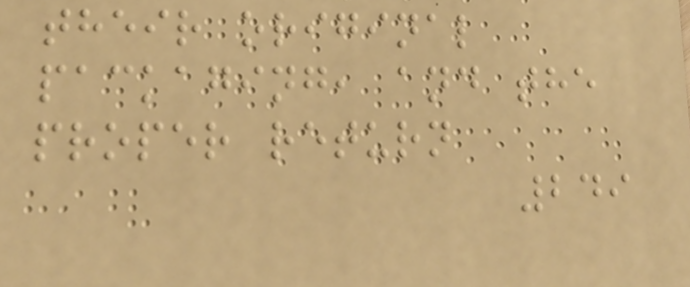their original
packaging, and the
proper return
249
